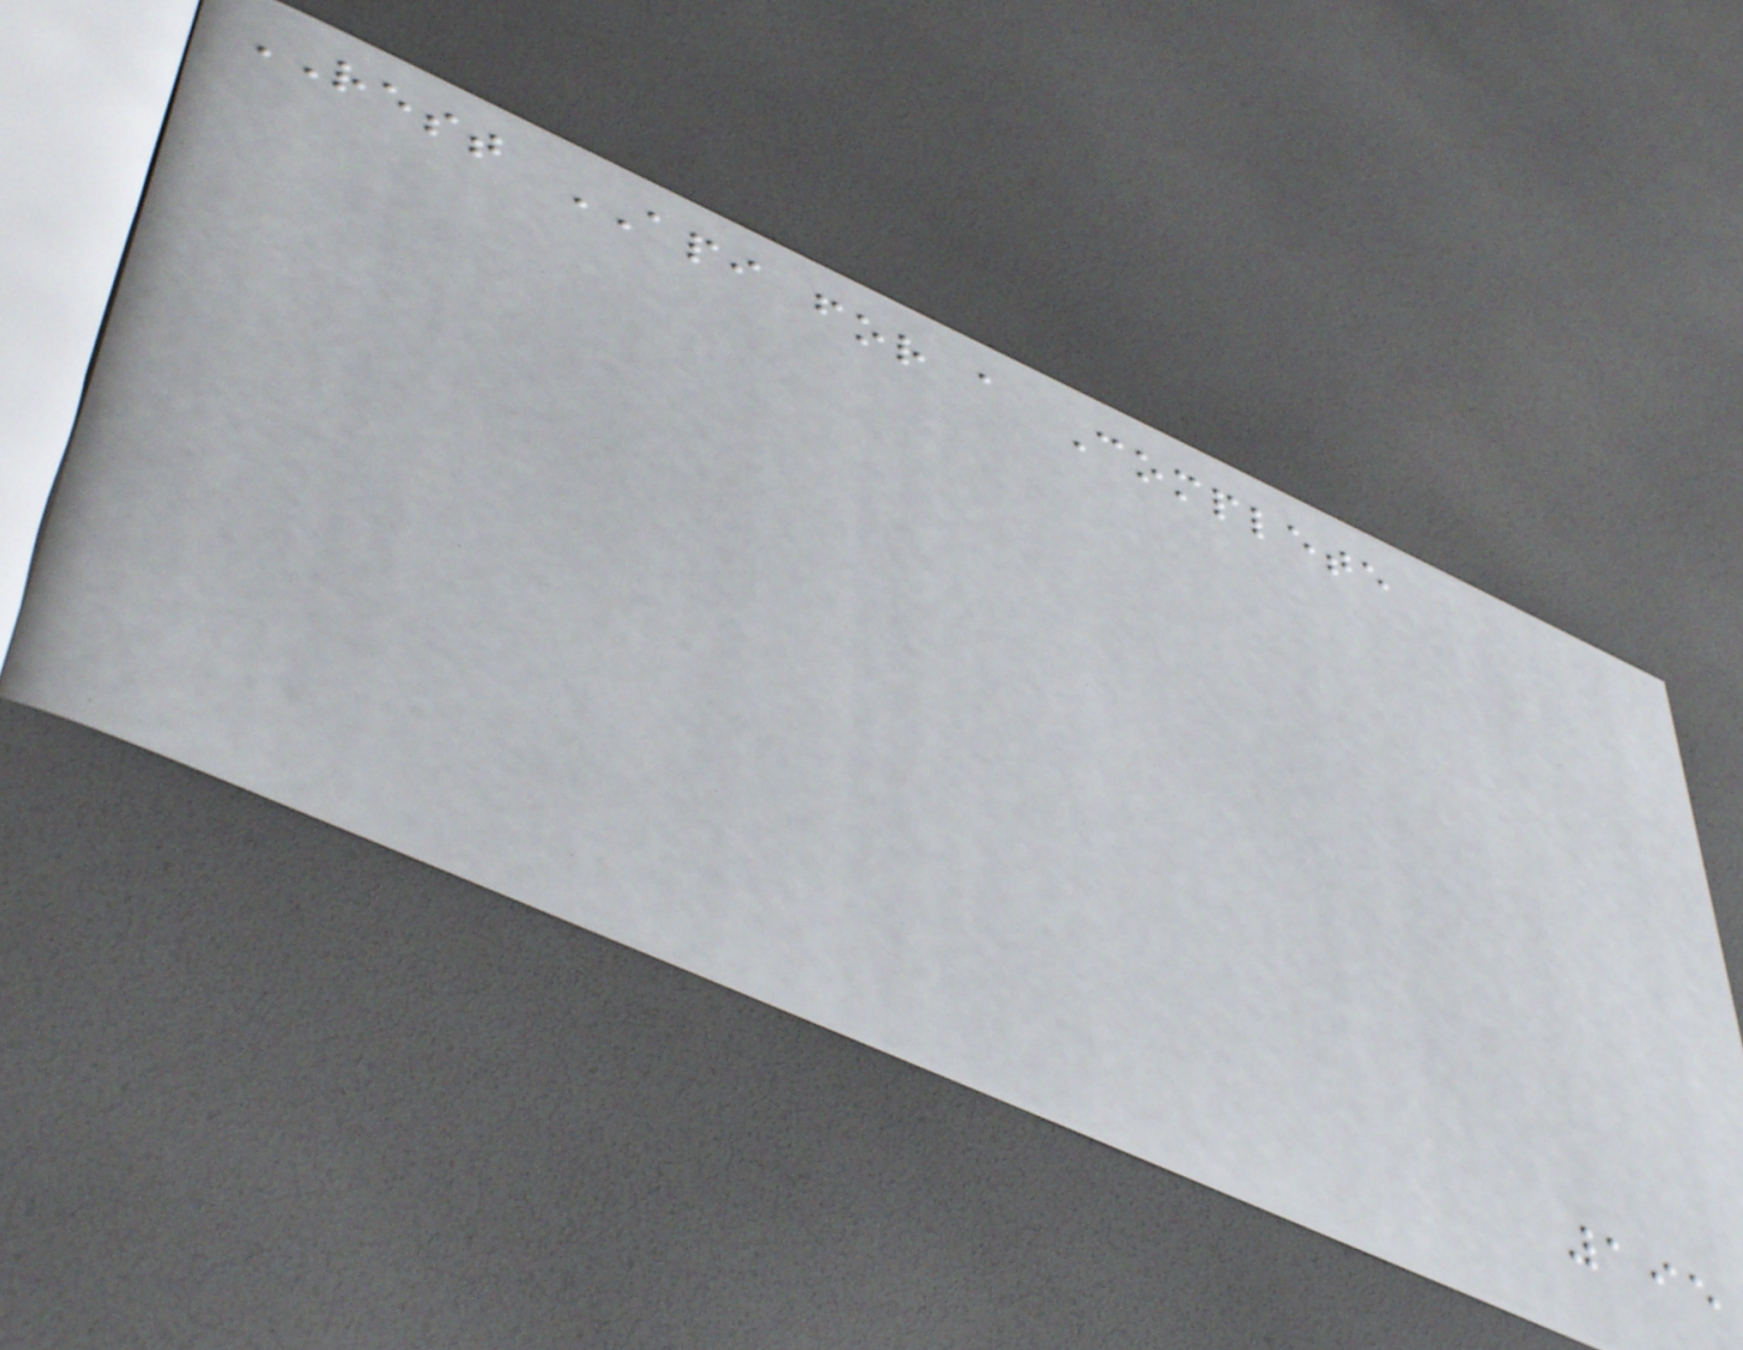REST API for a Complete
195
